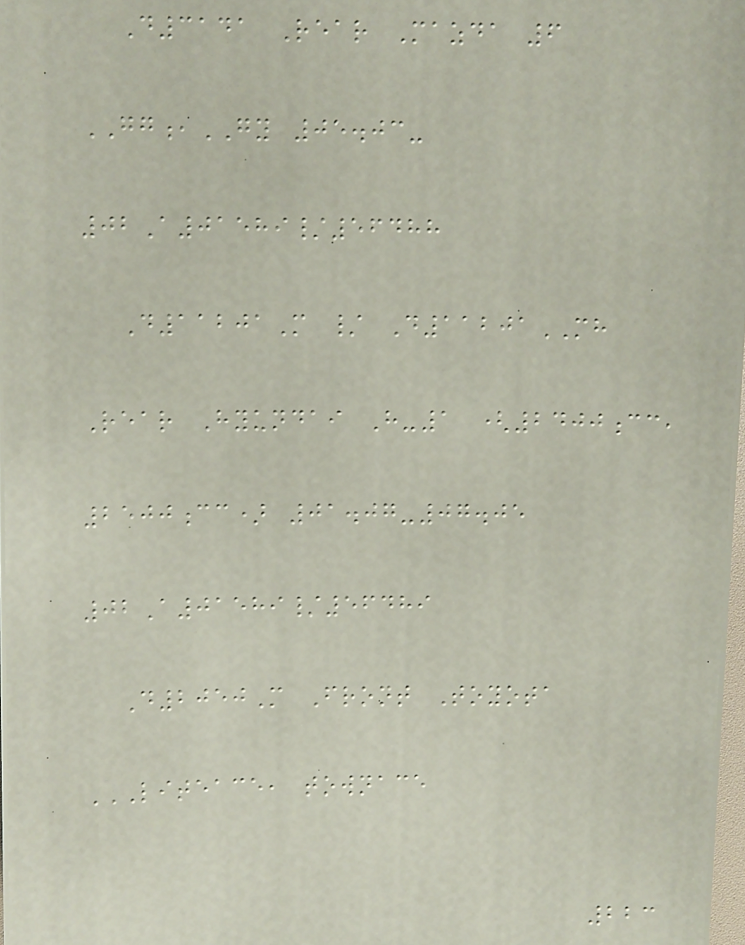D3141 Rear Mazda 6
GG,GY 05.03-
02A01589/56488
D11201M / D11201MH
Rear Hyundai H-1 (2400cc,
2500cc) 01.07-07.05
02A01589/56489
D2050M Front Toyota
LITEACE, TOWNACE
223
